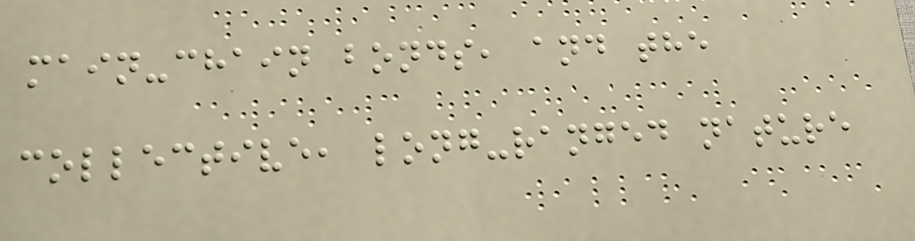main-chain bonds, and the
collective, long-ranged nature
